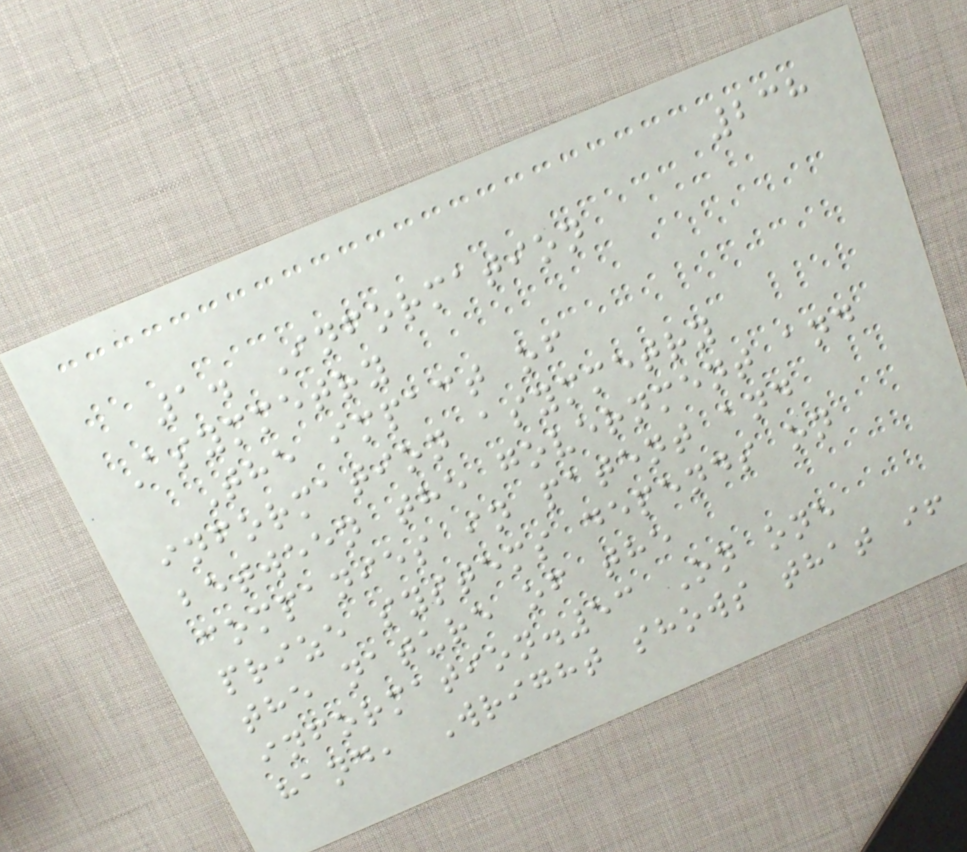238
1. Information
Asymmetry
The impact of
information asymmetry
between the government and
companies in patent and
prize systems depends on
the nature of the
information.53 On one
hand, Wright shows that if
